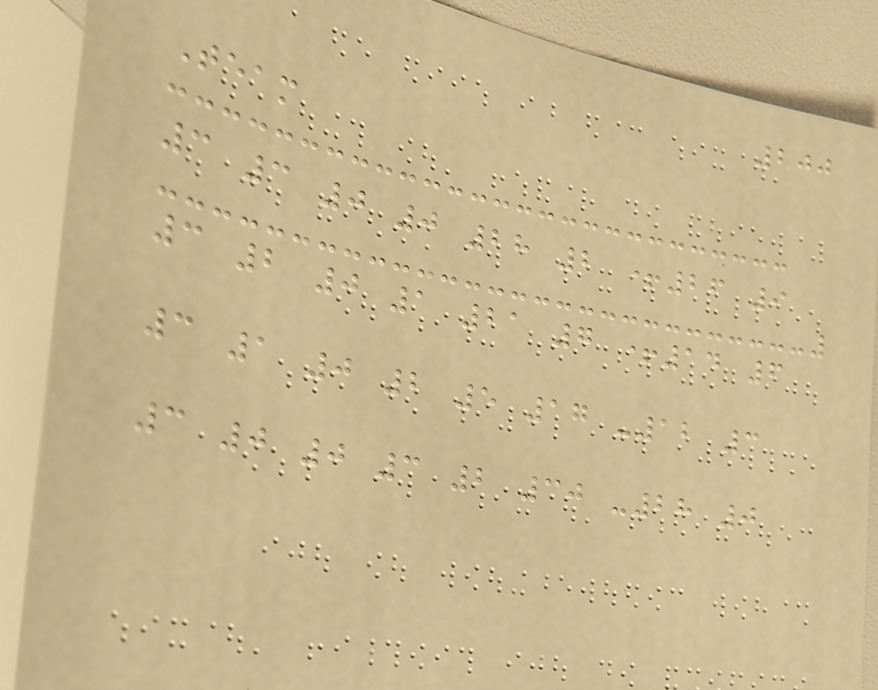200
Team
3 3 0 0 28 2 +26 9
3 2 0 1 21 7 +14 6
3 1 0 2 5 17 -12 3
3 0 0 3 2 30 -28 0
